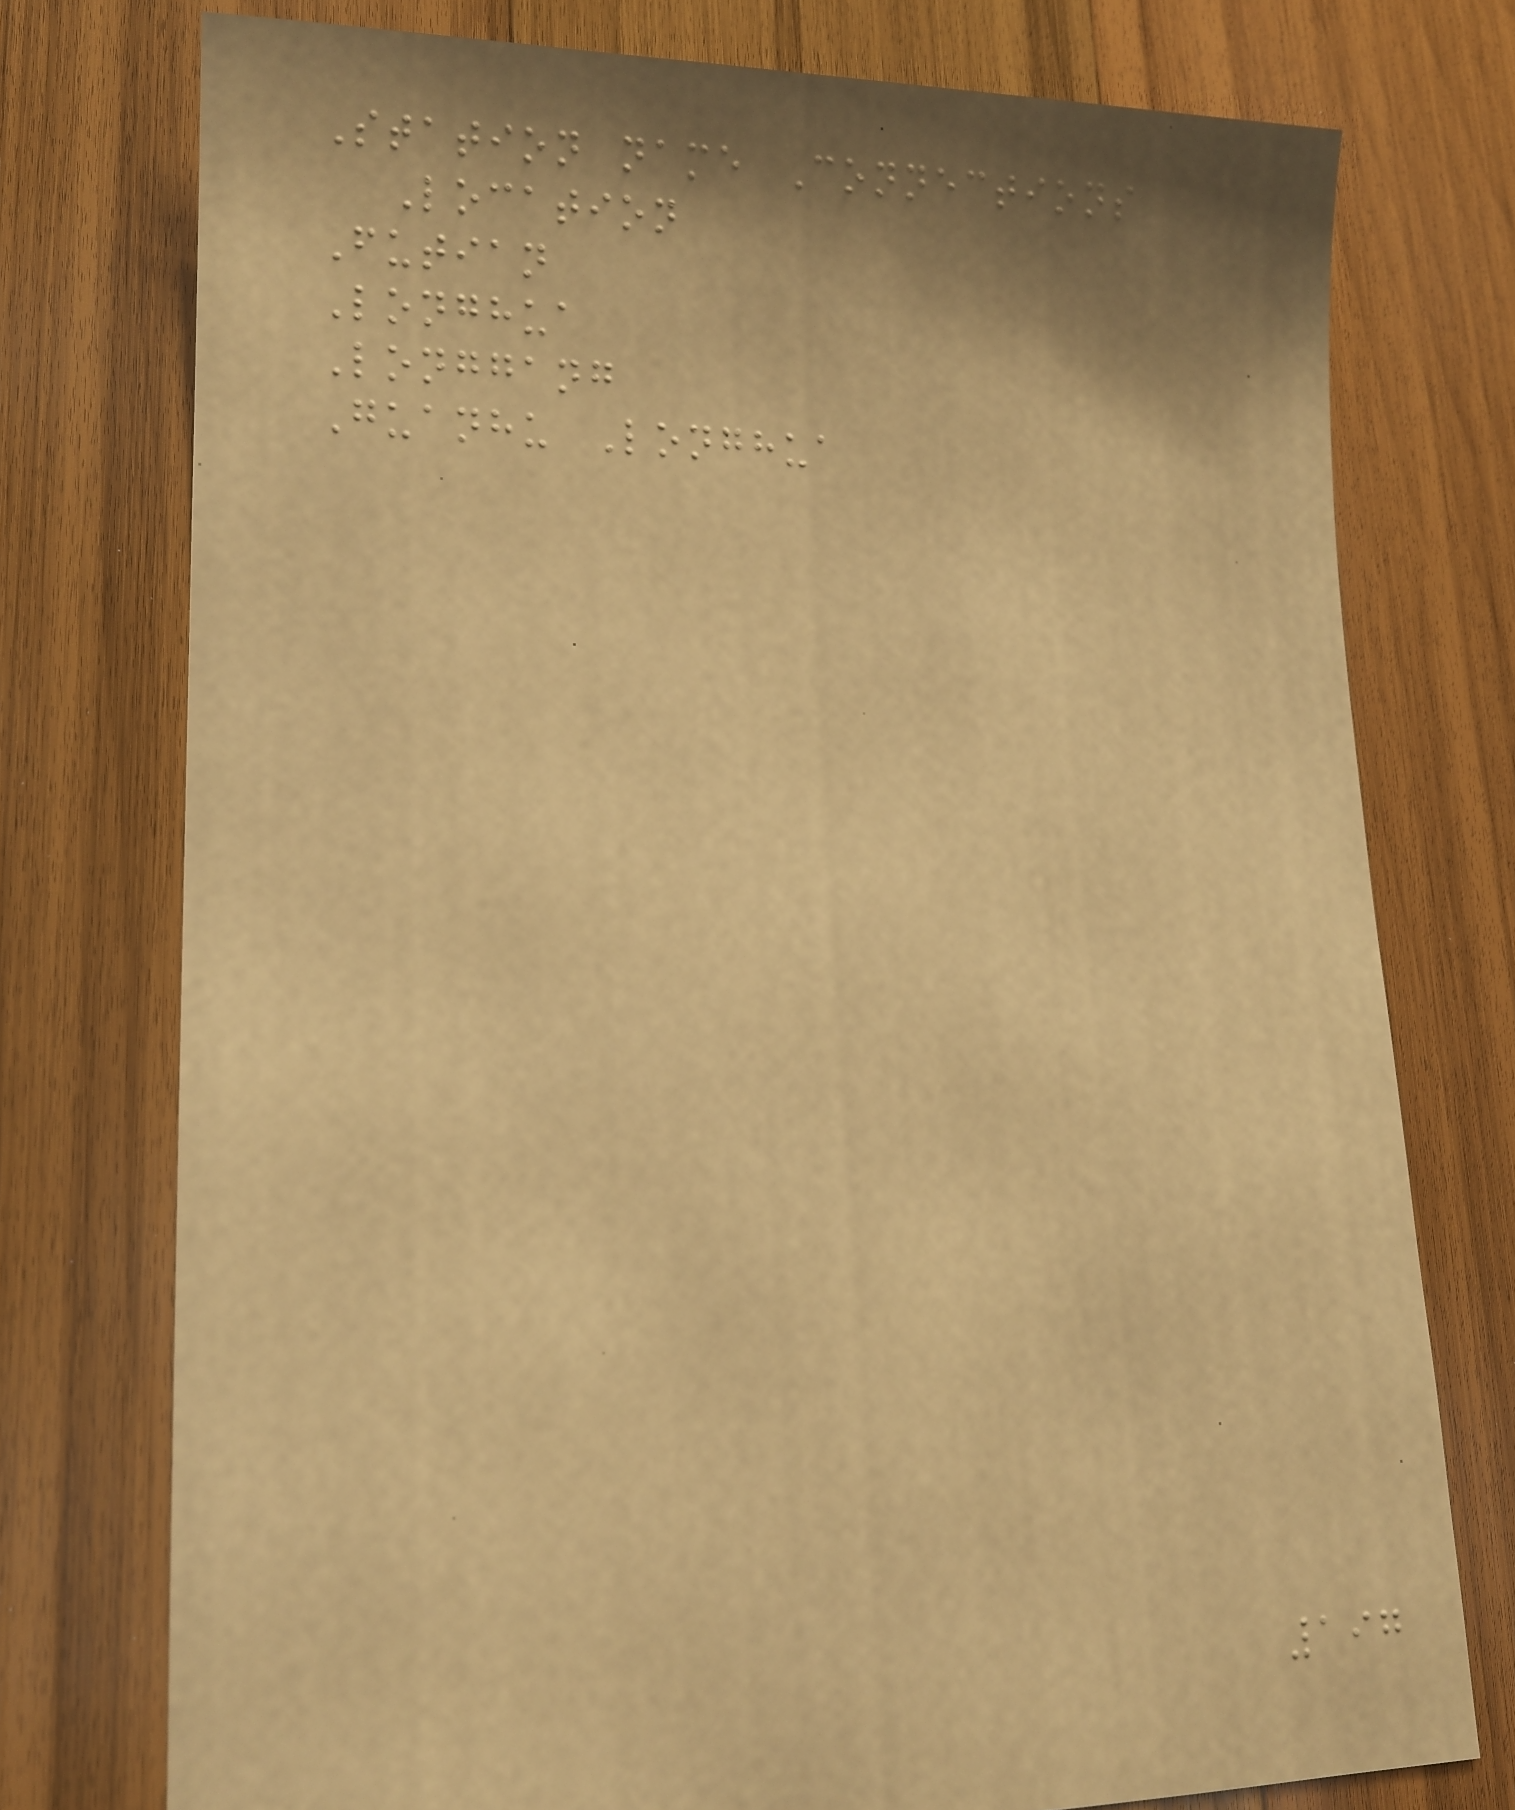Station name Connections
Location
Futian
Longhua
Longgang
Guanhu Longhua
197
